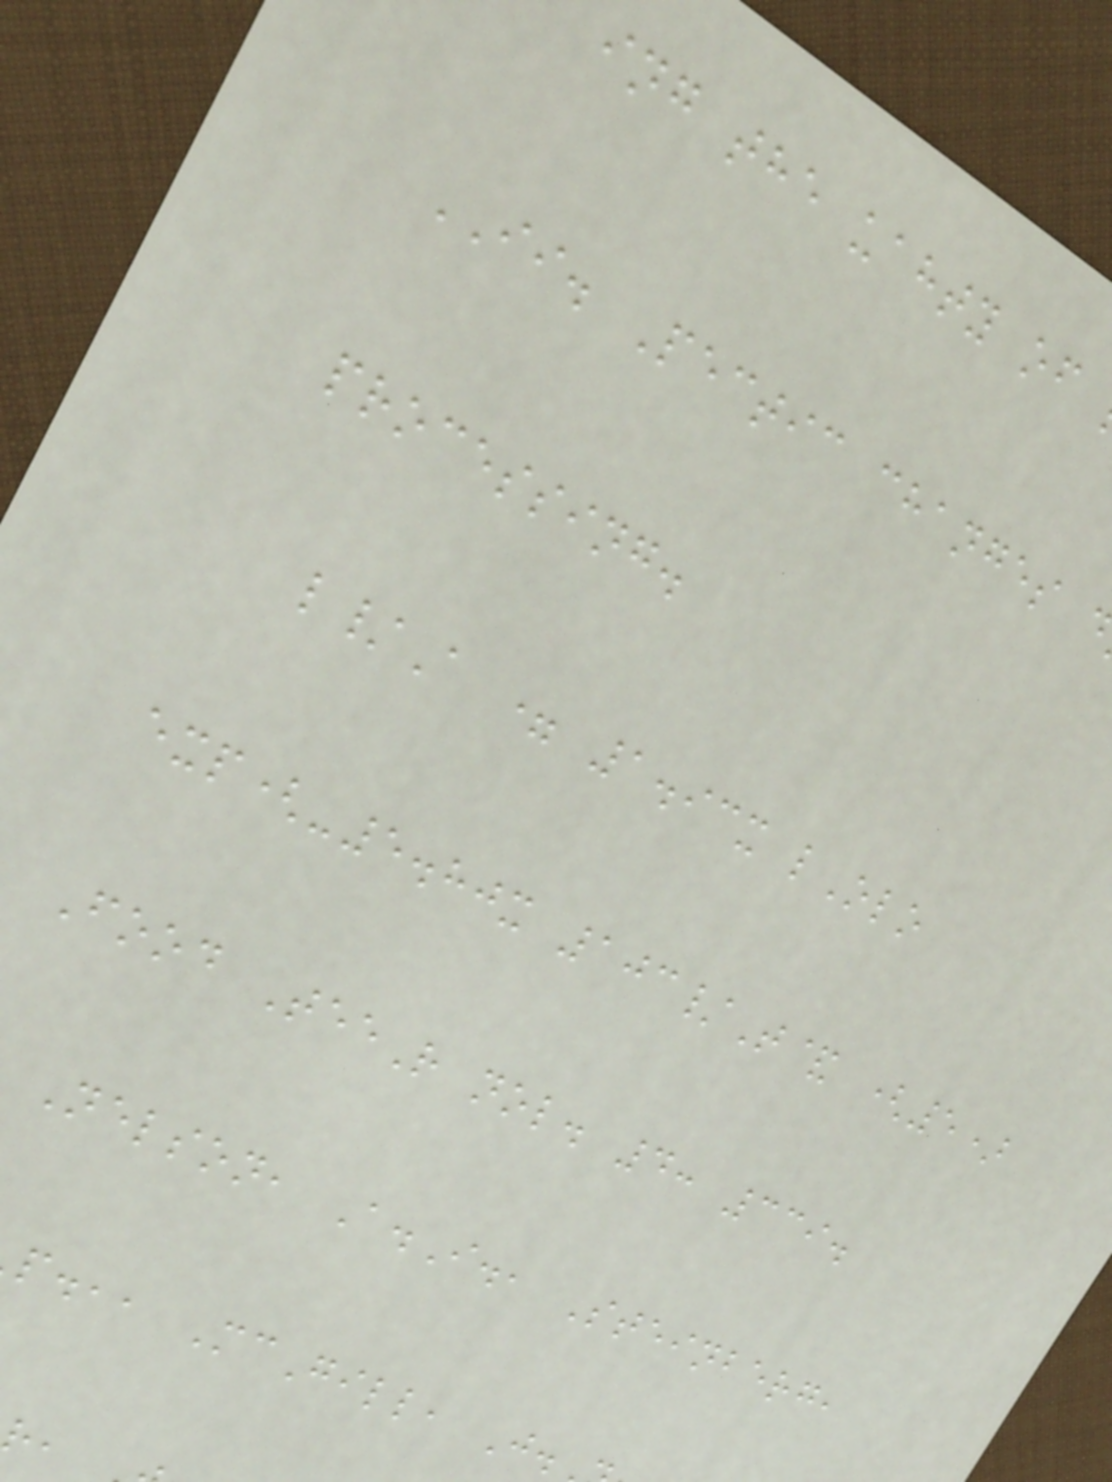ing the uahty of
II. Pectic changes
processing.
l/A = 1.93x lOlo
exp(-5.80x 103/T& (5)
Food TeeR nol. 4: 339.
Nelson, A.I., Steinberg,
p.,, McGill, J.
